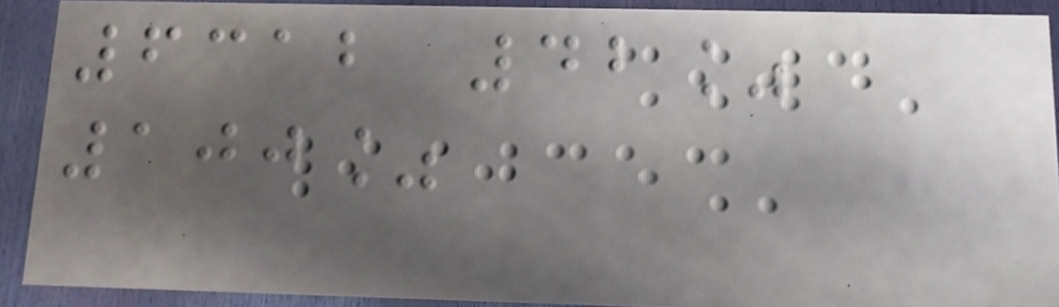6312 42%
100%
